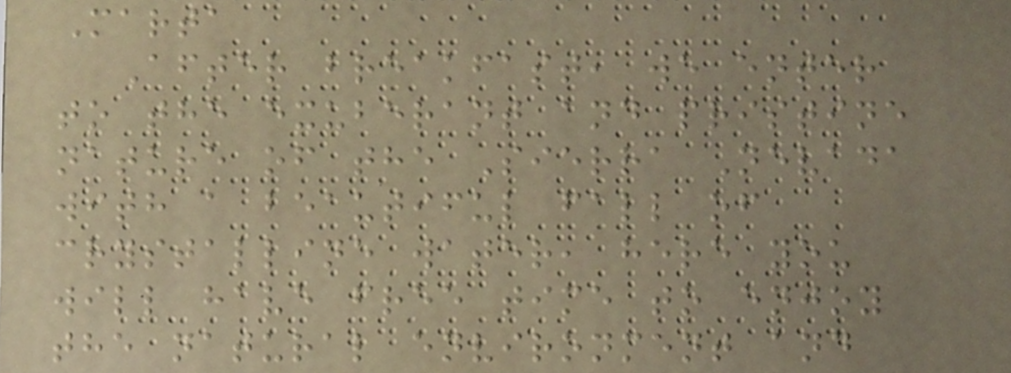Marta
After breakfast, we enter
to the exuberant and pristine
nature of the Sierra Nevada
with a beautiful fall of
crystalline water, here you
will have free time to enjoy
the natural environment and
